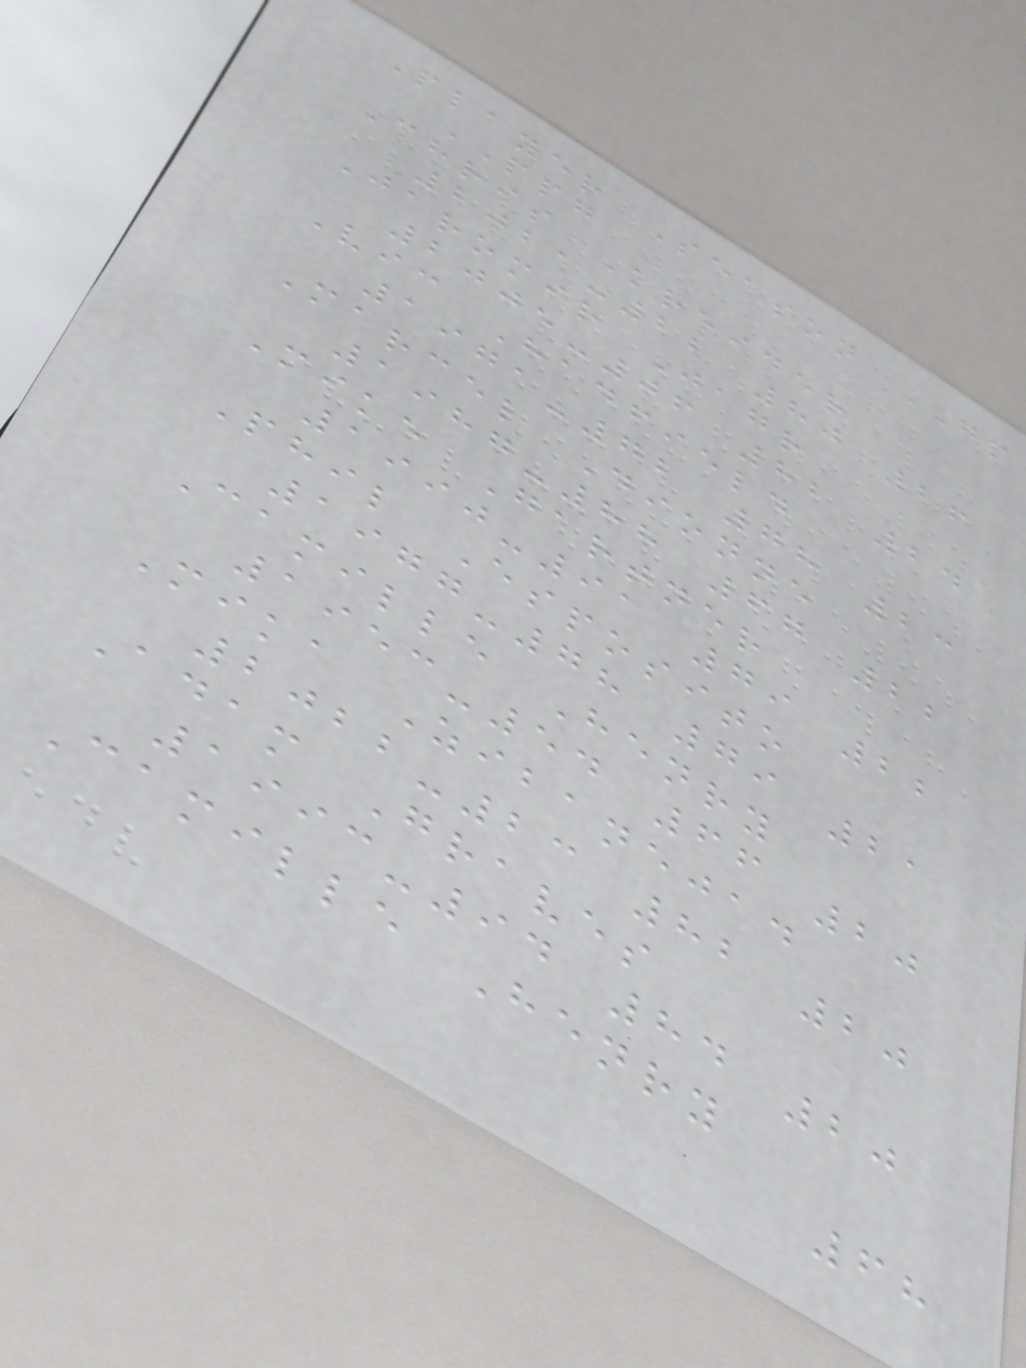Player Season GP
PPG
Chris Kreider
2021-22 80 26
Jaromir Jagr
2005-06 82 24
Vic Hadfield
1971-72 78 23
Marcel Dionne
1987-88 67 22
Mike Gartner
1990-91 79 22
Phil Esposito
1977-78 79 21
Camille Henry
1953-54 66 20
Mika Zibanejad
2022-23 82 20
Adam Graves
1993-94 84 20
Camille Henry
68
